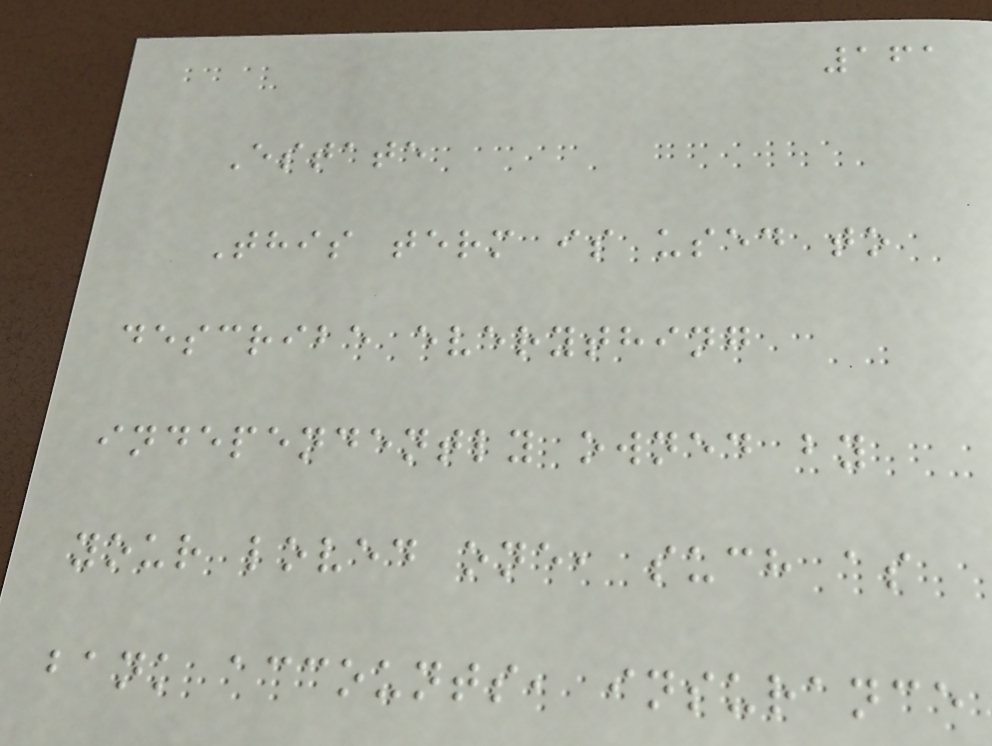161
Estate
This term is used to
describe everything
independently owned by
your loved one, such as
bank accounts, insurance
